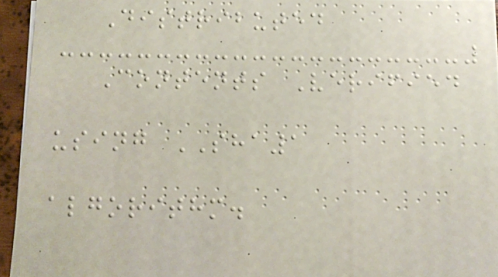Distributed
Contents Verified
using SHA1
algorithm.
